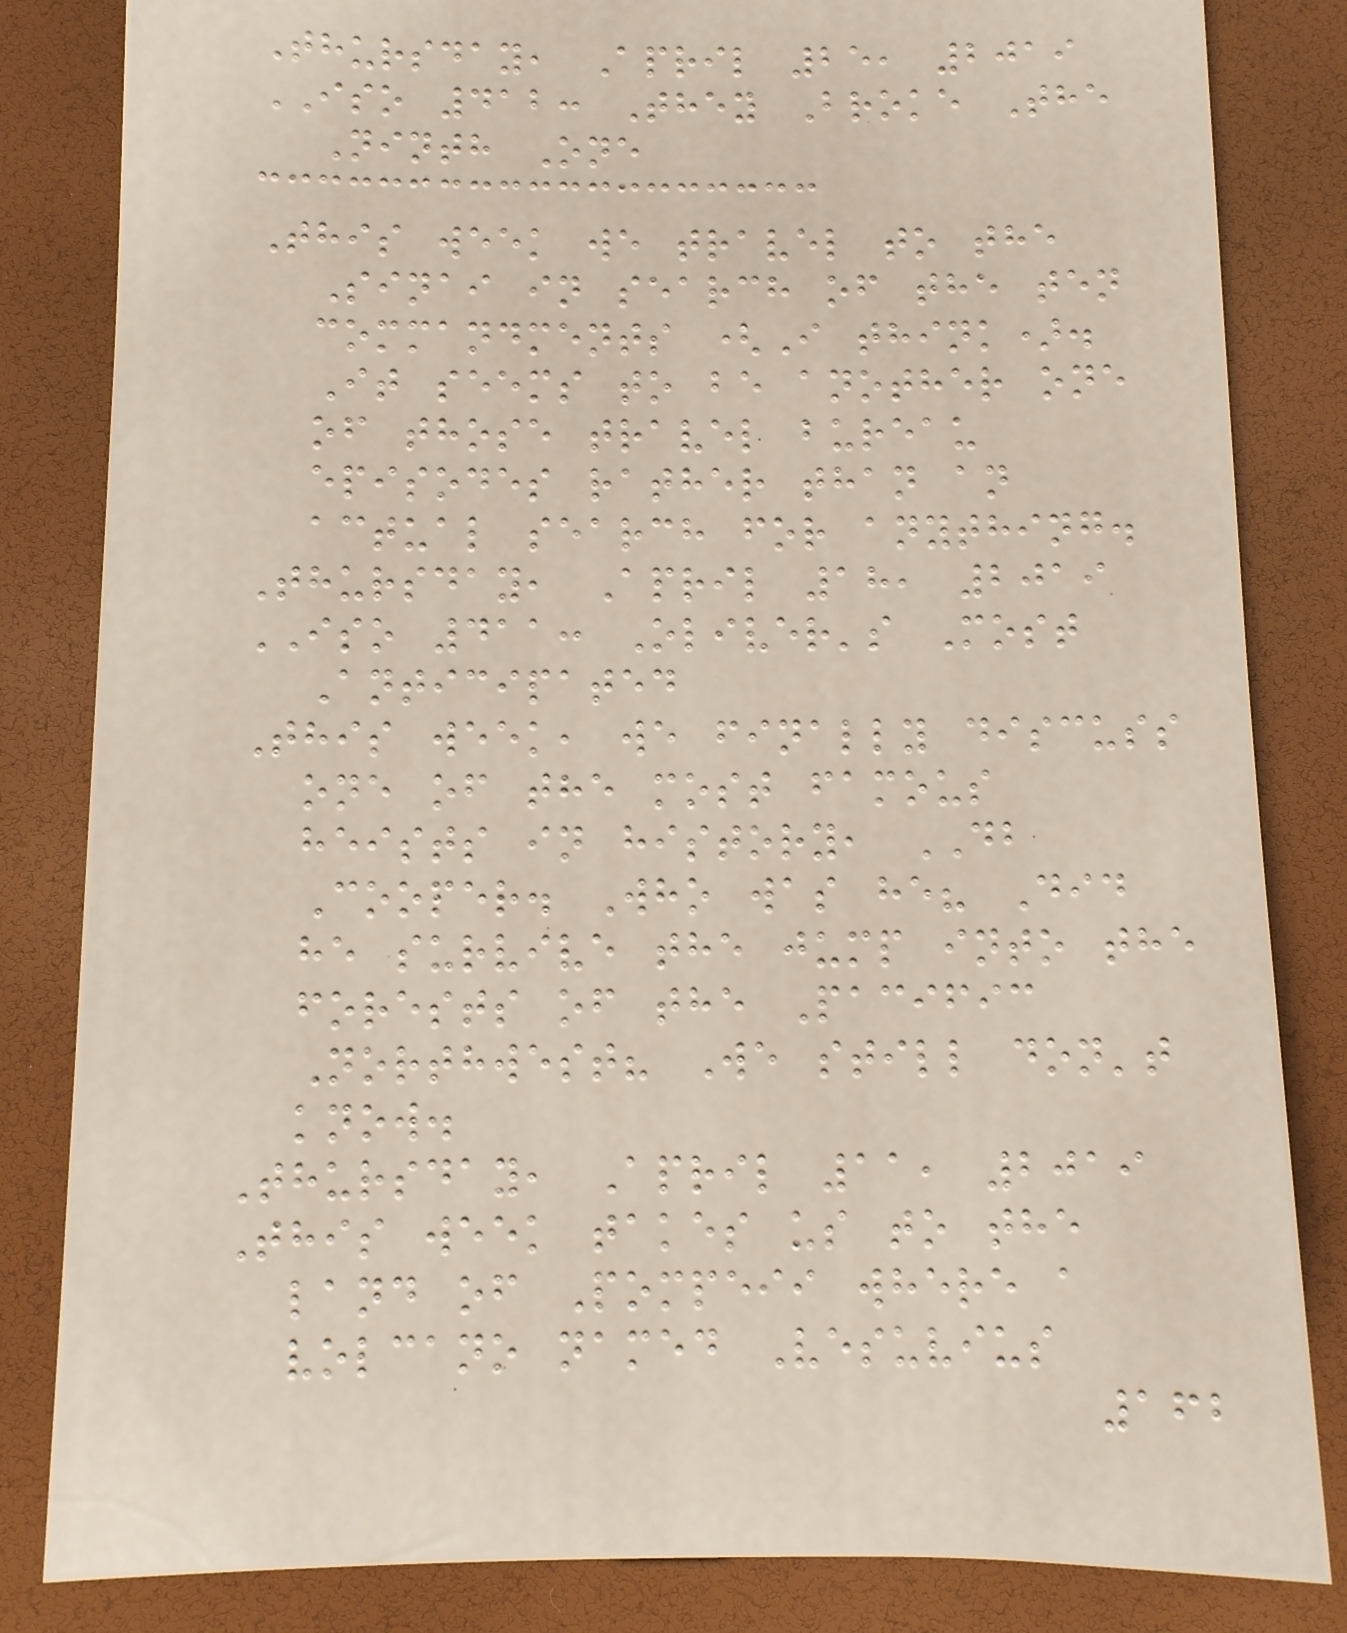Thursday, April 25, 2019
ISO 412: They Broke The
Ninth One
This week we travel to the
Sinai in search of the ten
commandments (I think).
It seems to be another one
of those travel bureau
episodes rather than an
actual search for anything.
Thursday, April 18, 2019
ISO 411: Oliver's Most
Anticipated
This week, we finally discuss
one of the most famous
heists in history, DB
Cooper. Who was he? Did
he survive the jump into the
forests of the Pacific
Northwest? We still don't
know.
Thursday, April 11, 2019
This week takes us to the
land of Pompeii where a
volcano named Vesuvius
162
